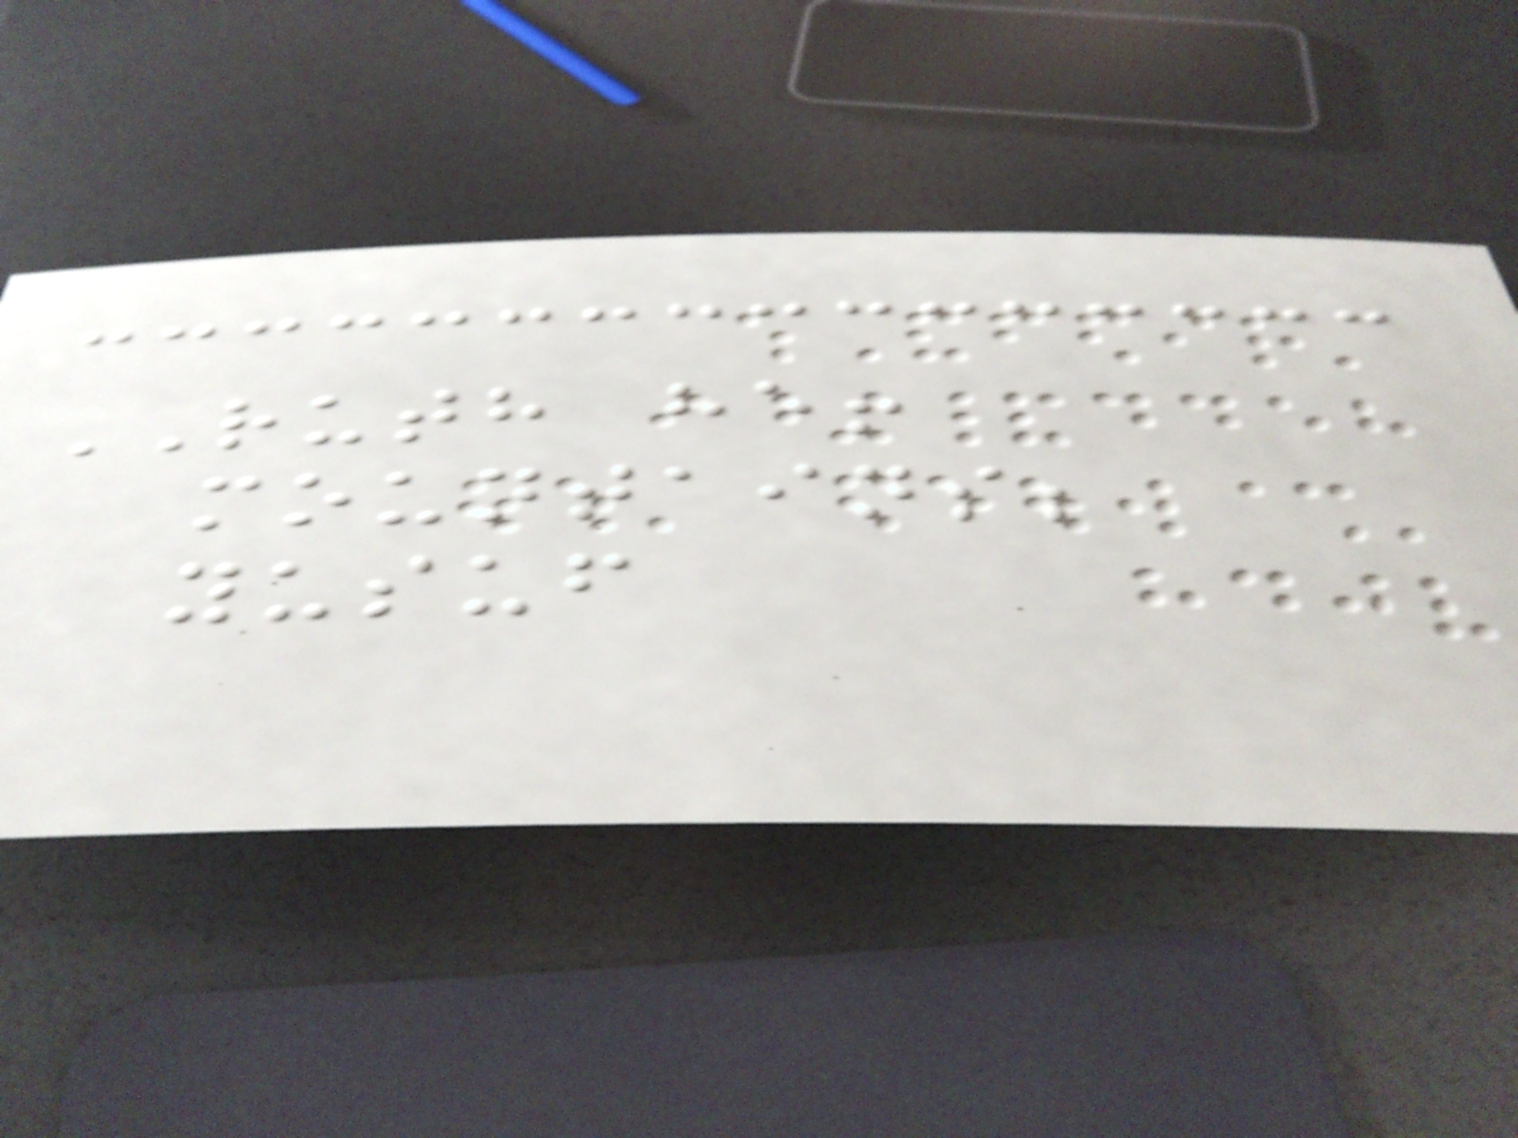RUTH he!
mountains;
yusuf
